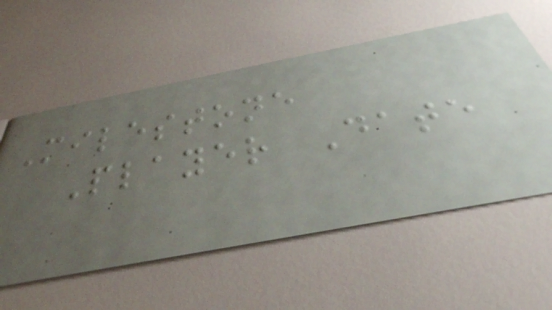Milestone
Player Date
